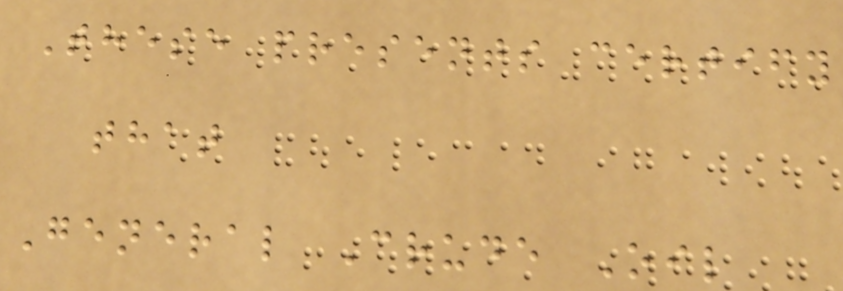These presents certify
that
General Crude Oil
